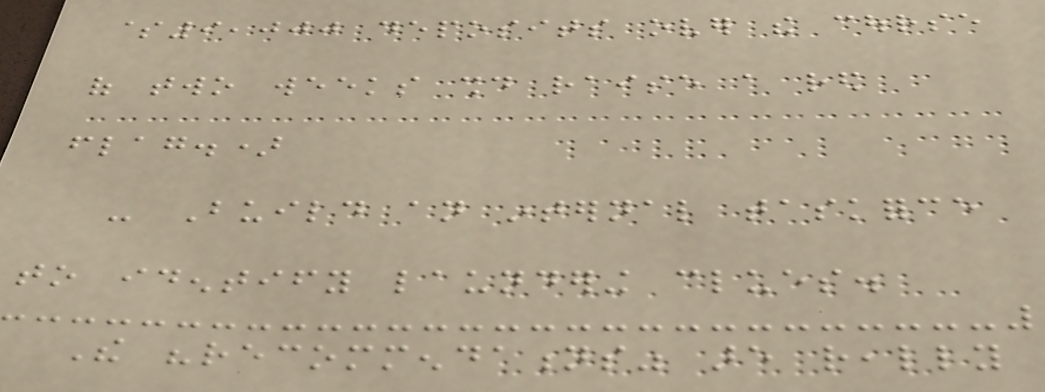$9,000 deposits over the course
of two weeks should raise a red
flag.)
- Build an internal taskforce
to identify laundering clues.
The "recommendations" are really
